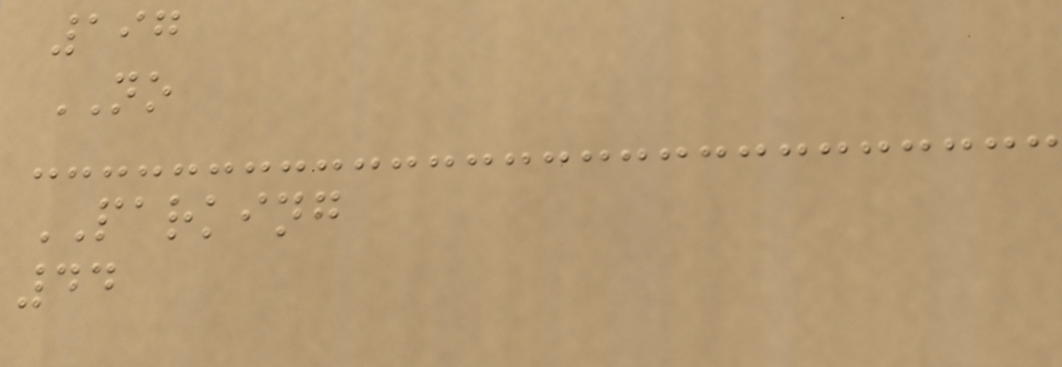197
NO
PARKING
44
